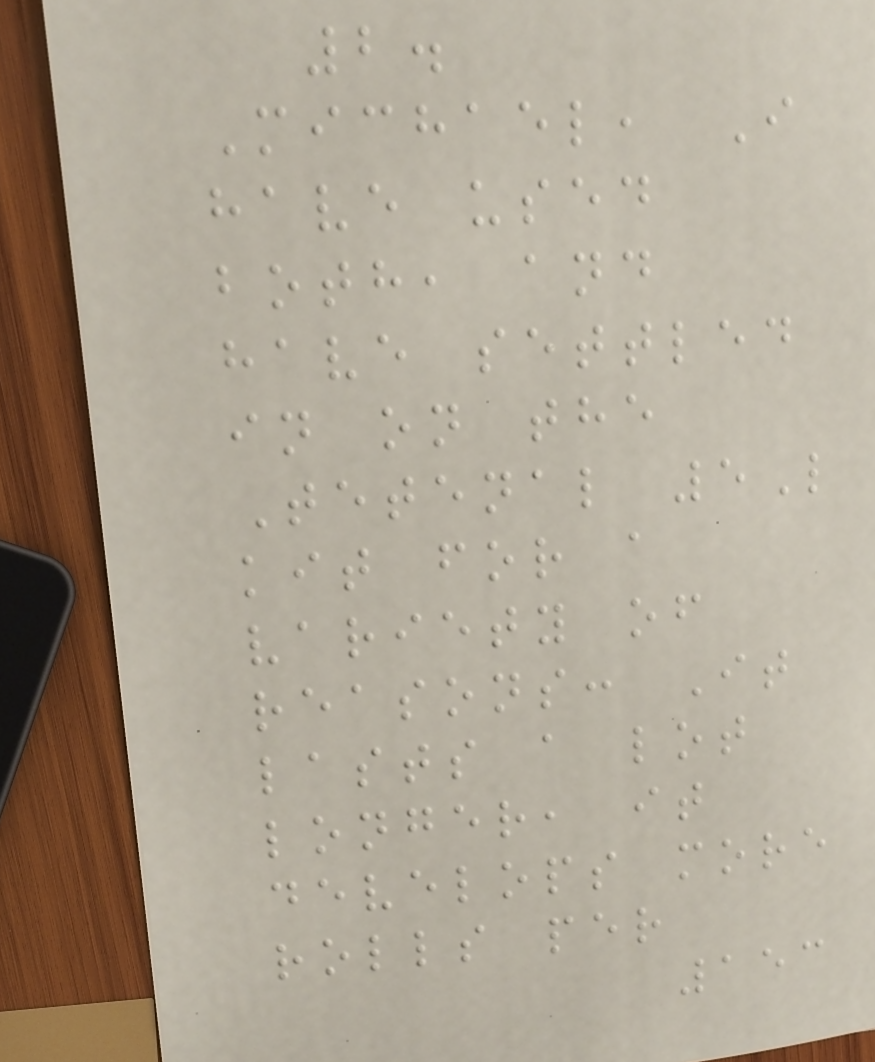2.
Michael, I
have used
both, and
have settled
in on the
Tetenal 5L
kit for a
variety of
reasons: It
lasts a lot
longer, it
develops more
rolls per
153
